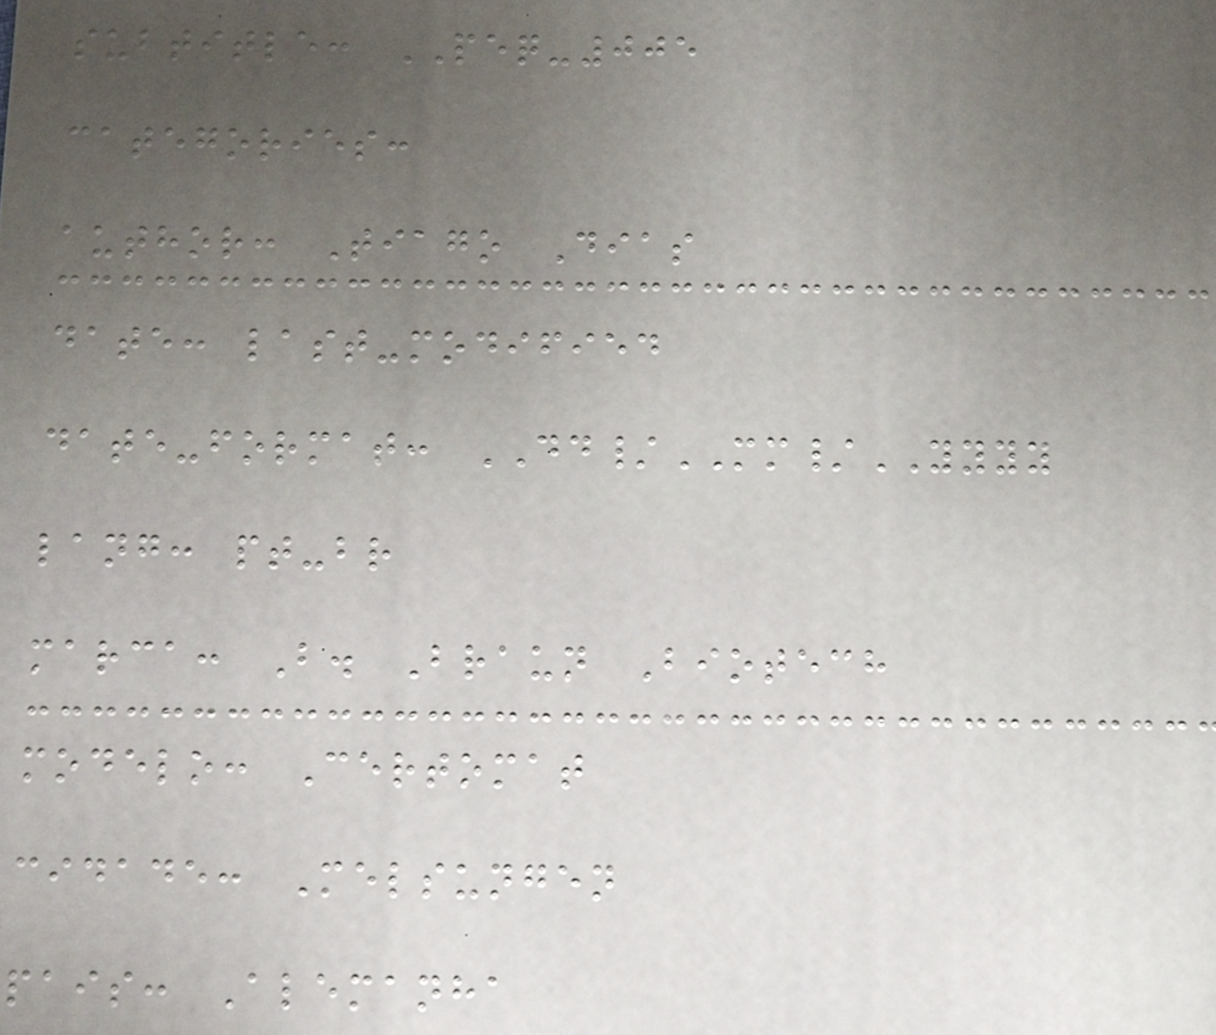subtitle: PEQ-005
categories:
author: Tiago Dias
date: last-modified
date-format: DD/MM/YYYY
lang: pt-br
marca: B. Braun Biotech
modelo: Certomat
cidade: Melsungen
pais: Alemanha
